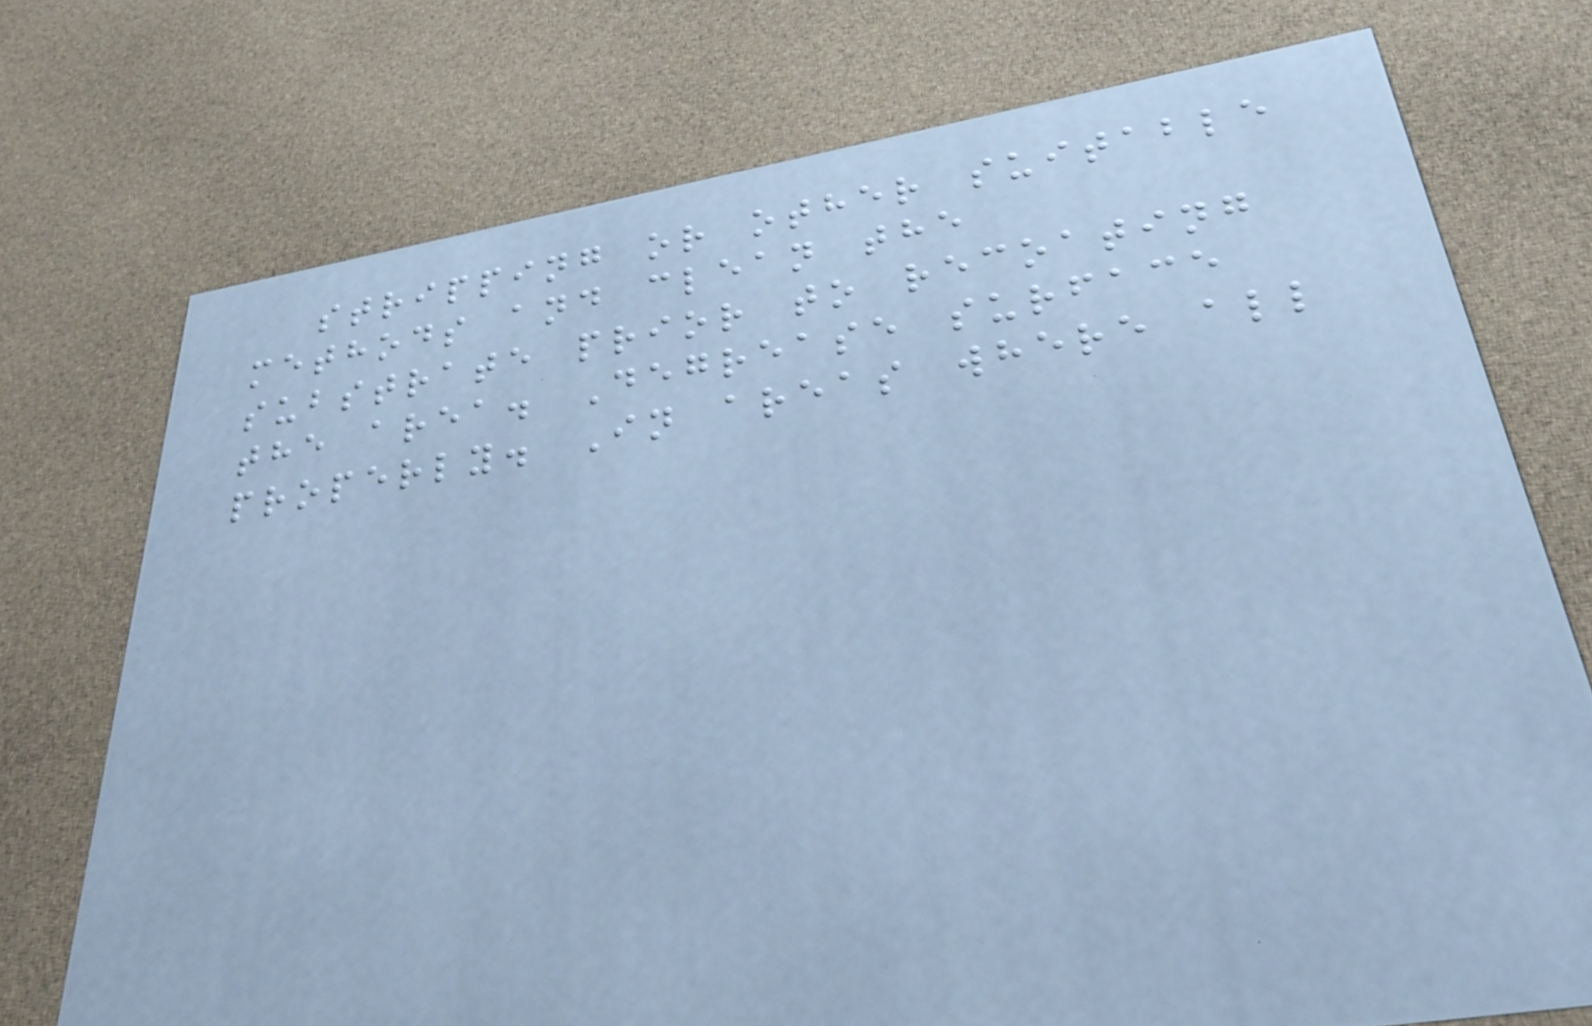stripping or other suitable
methods and clean the
substrate prior to recoating
the area. Degrease surface
properly. In areas where all
